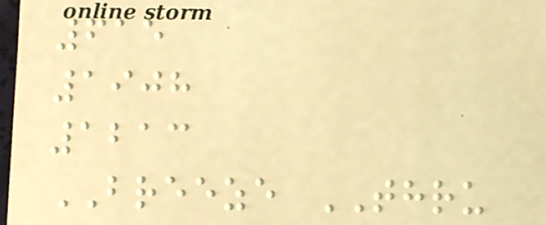615
1908
1213
BREEZE THRU
